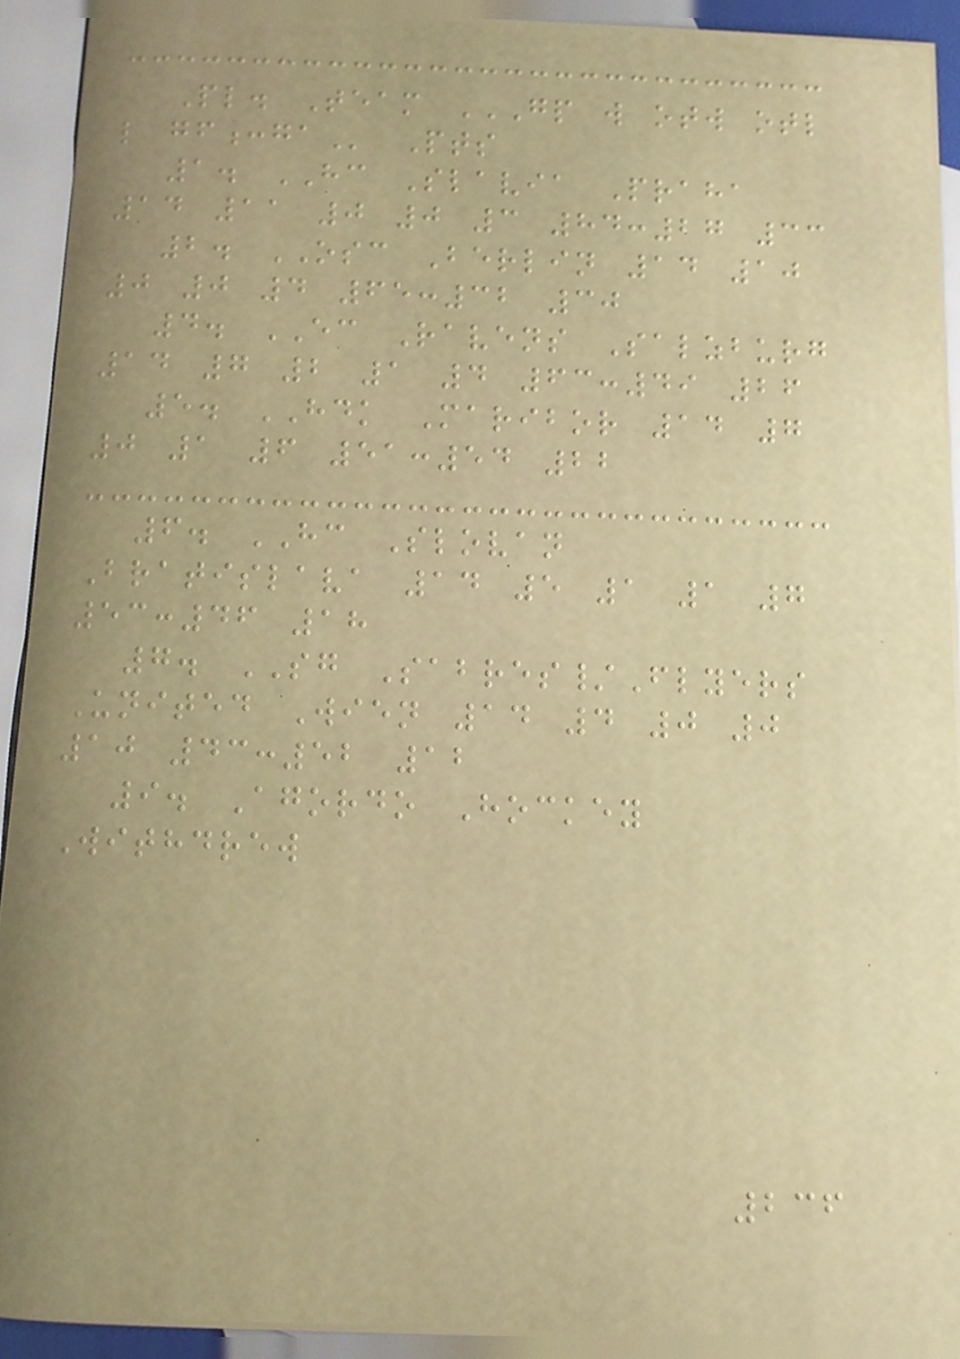Pl. Team GP W OTW OTL
L GF:GA Pts
1. HC Slavia Praha
14 11 0 0 3 84:27 33
2. OSC Berlin 14 10
0 0 4 65:32 30
4. EC Ravens Salzburg
14 7 2 1 4 63:49 26
5. HDK Maribor 14 7
0 1 6 51:54 22
6. HC Slovan
Bratislava 14 5 1 1 7
53:46 18
7. SG Sabres/Flyers
United Wien 14 4 0 0
10 43:52 12
9. Agordo Hockey
Withdrew
236
